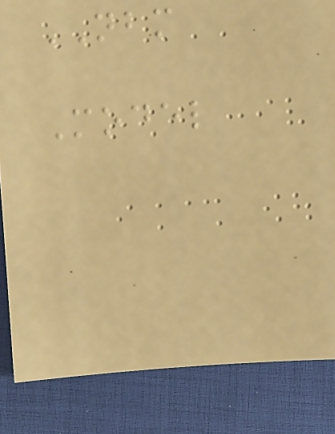NBM
Model
